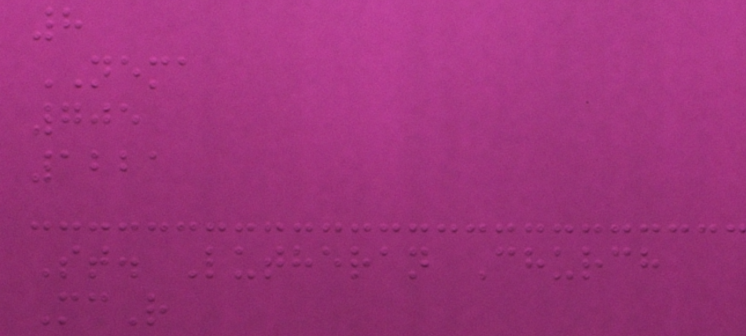8
NEMA
705
1221
St. Lutheran Church
McR
